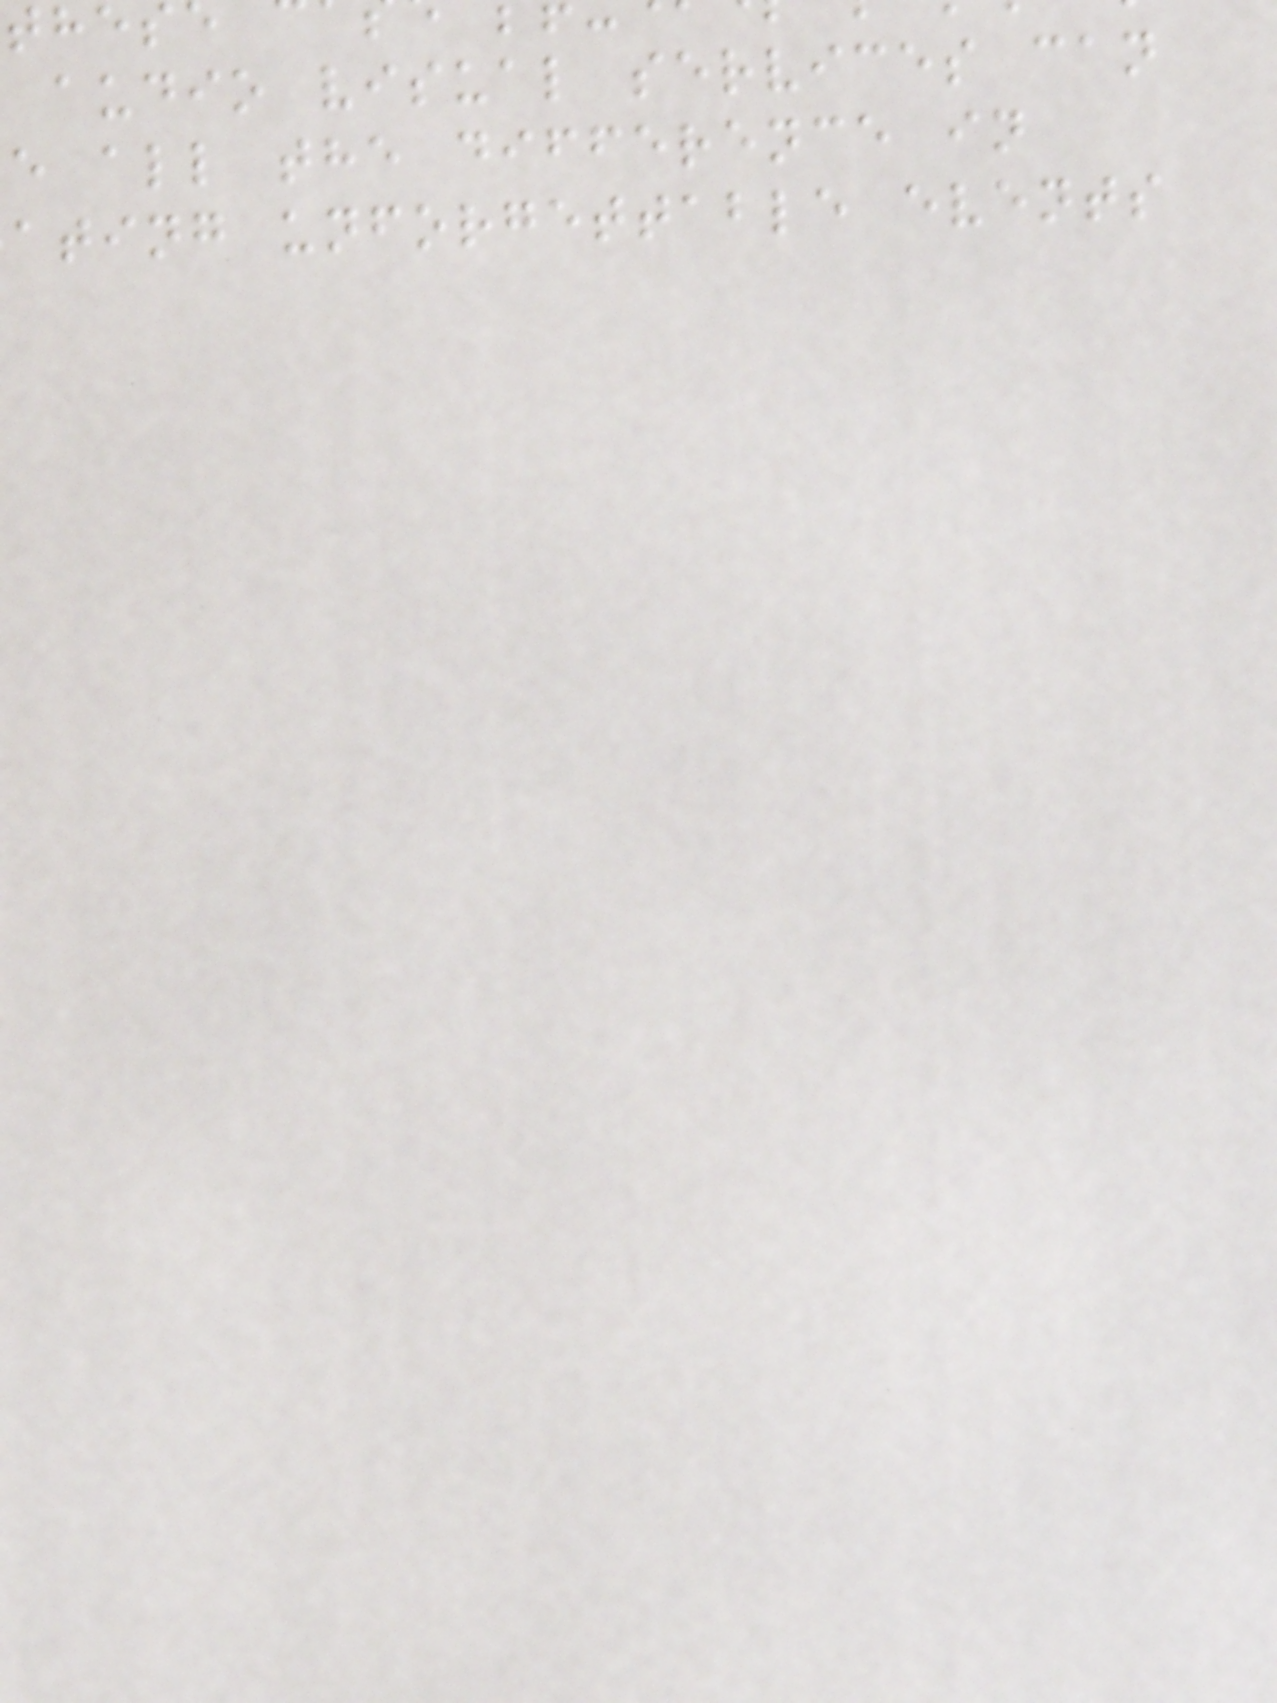audio visual services can
e all the difference in
ating unforgettable events
